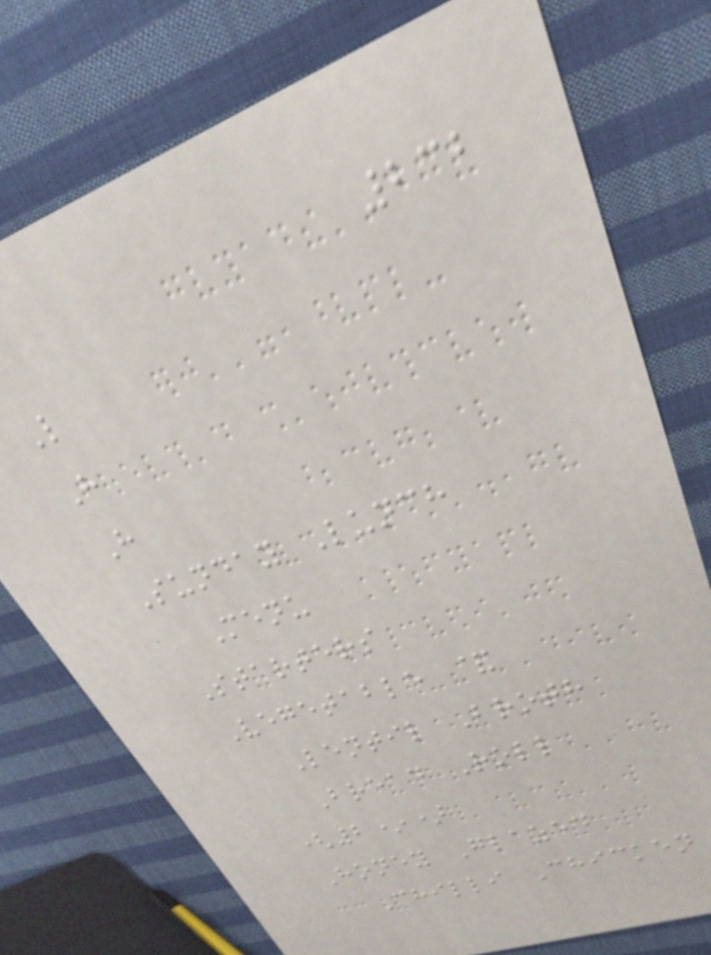232
L
H
H
Sunday Lunch
Menu
Starters
Vegetable &
Lentil Broth
Bread Roll
(2*)
Honey Glazed
Chilli Chicken
